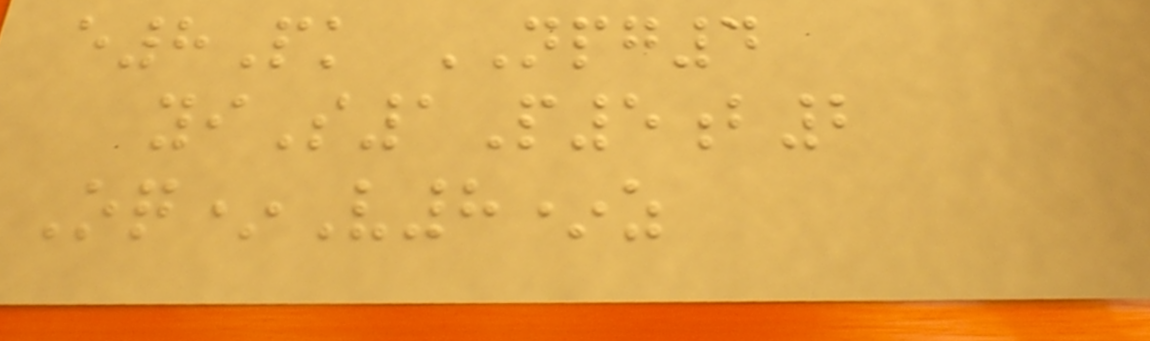e8Pk NPG4
yiS1P5b2
Oq*V8*z
